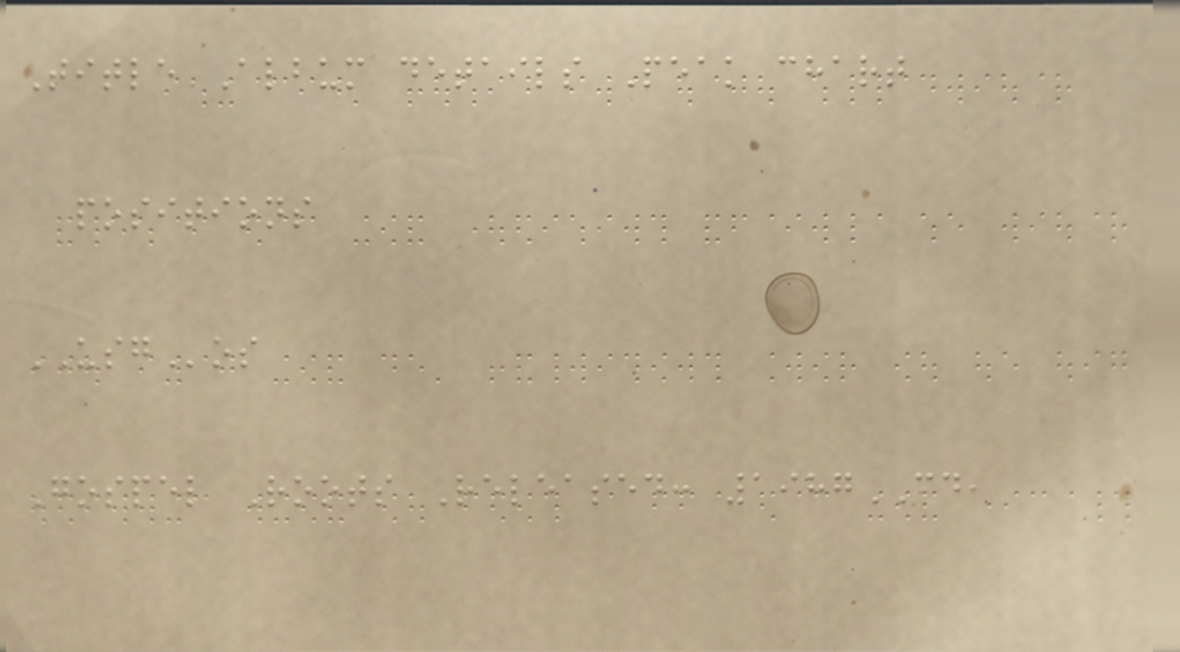Title Album details Peak chart
positions
USGos
Gospel Roots Released: 1987CD,
